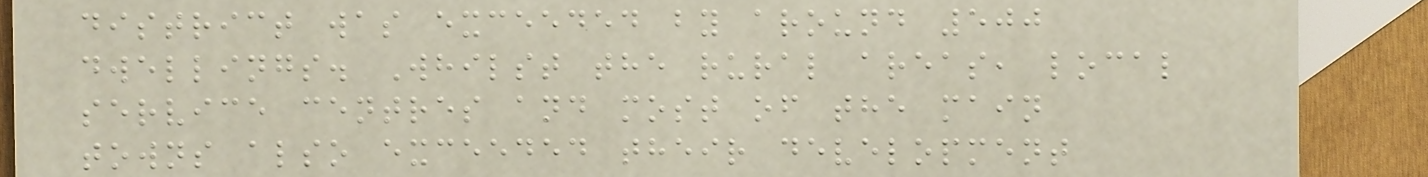district was exceeded by around 500
dwellings. Whilst the rural areas, local
service centres and most of the main
towns also exceeded their development
